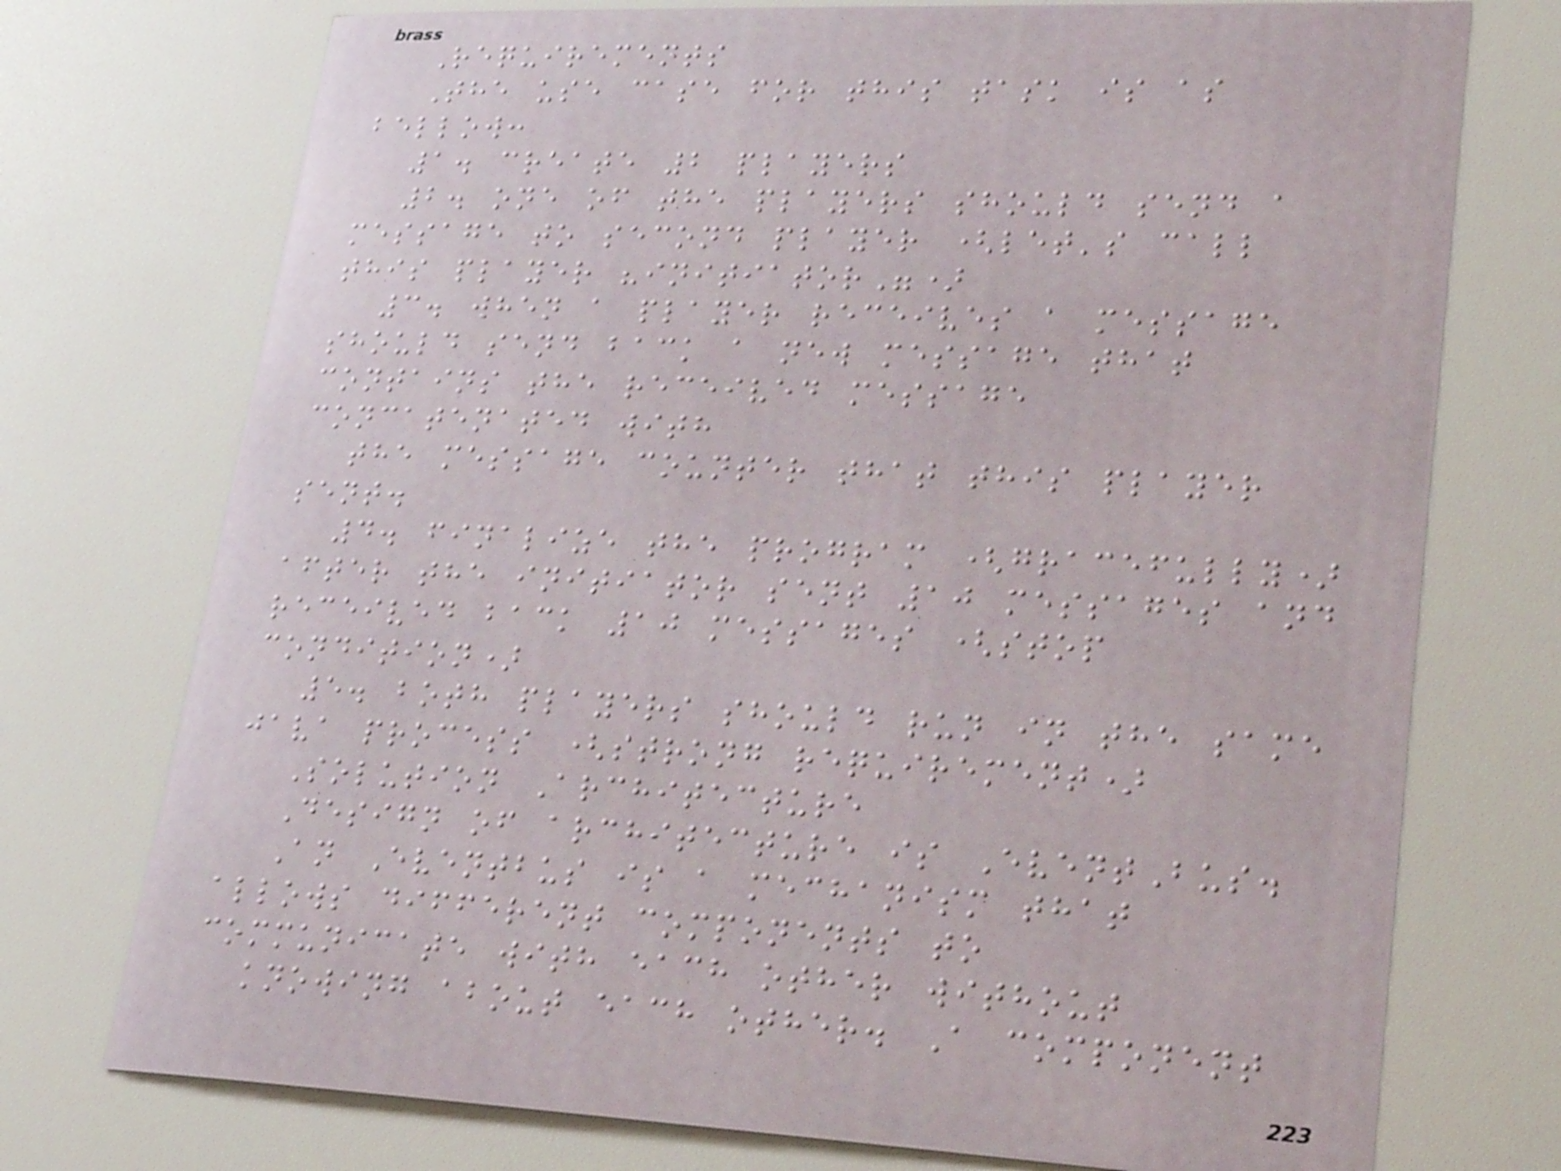Requirements
The use case for this task is as
bellow:
1. create 2 players
2. one of the players should send a
message to second player (let's call
this player "initiator")
3. when a player receives a message
should send back a new message that
contains the received message
concatenated with
the message counter that this player
sent.
4. finalize the program (gracefully)
after the initiator sent 10 messages and
received back 10 messages (stop
condition)
5. both players should run in the same
java process (strong requirement)
Solution Architecture
Design of architecture is EventBus.
An Eventbus is a mechanism that
allows different components to
communicate with each other without
knowing about each other. A component
